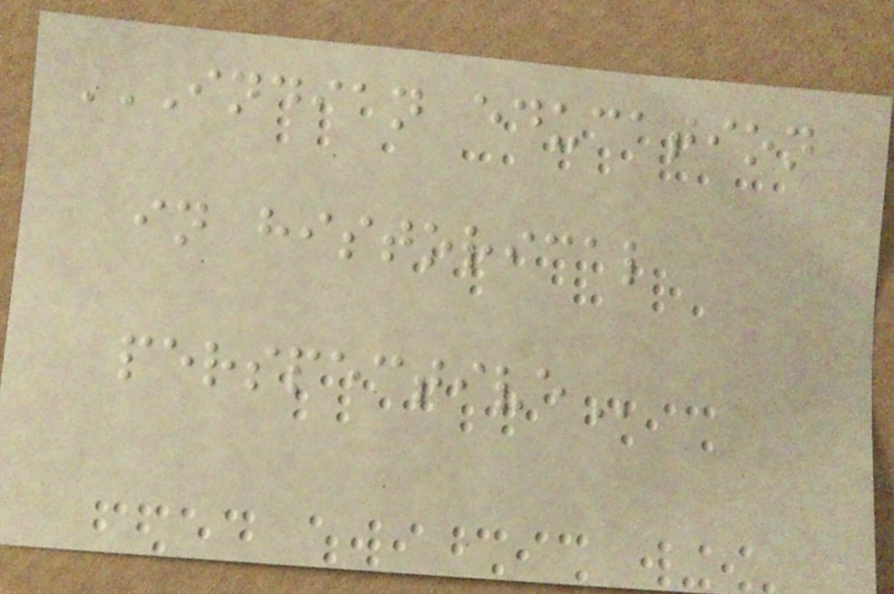INDIAN EDUCATION
IN HISTORICAL
PERSPECTIVE
